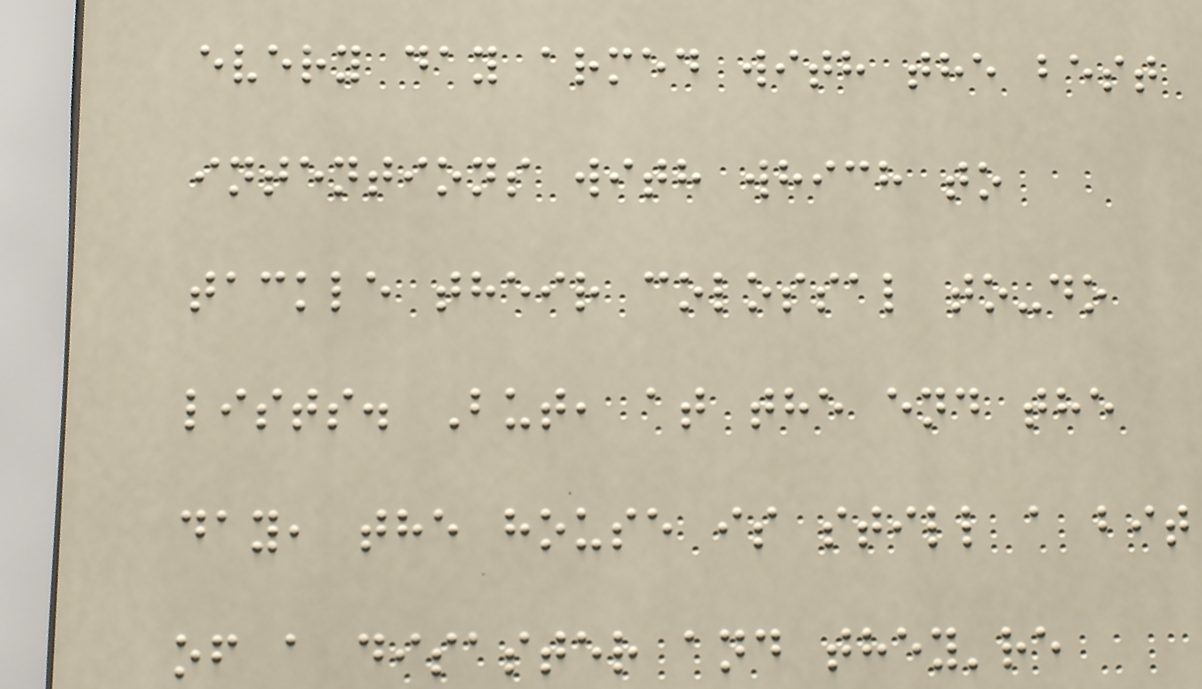every day armed with the best
intentions with which to
tackle their colossal to-do
lists. But, at the end the
day, the house is still a bit
of a disaster and they're
